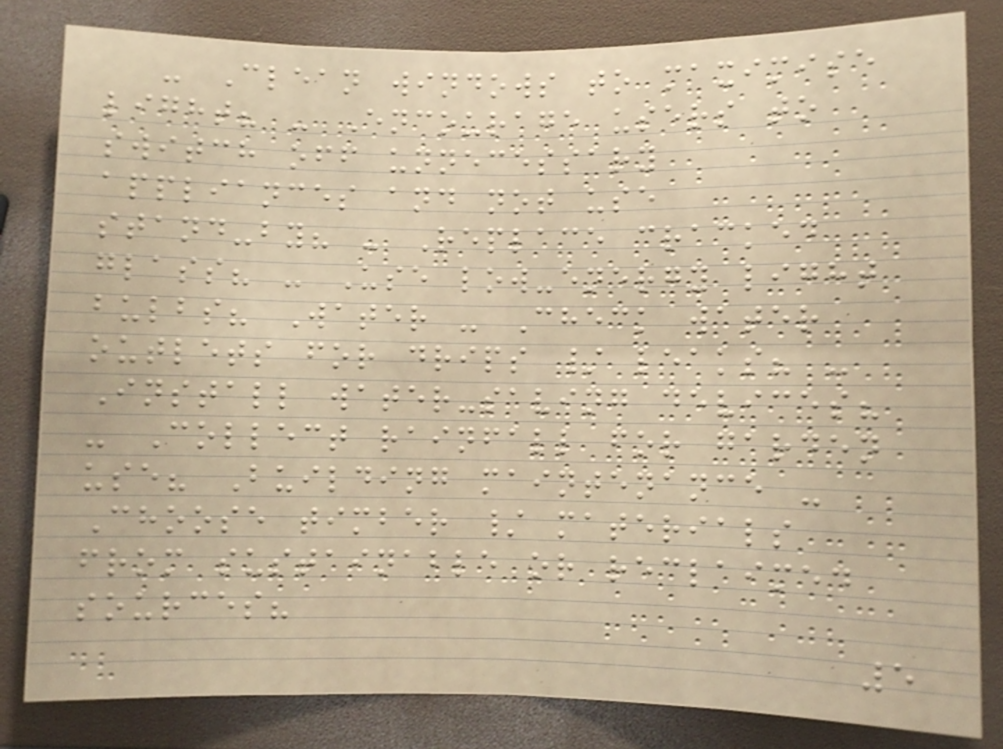- Clean windows to maximise
light? - Encourage users to
switch off unnecessary
appliances and not use
stand-by? - Replace cracked
glass? - Use low-energy light
bulbs? Water - Check water
outlets for drips / leaks? -
Install water-saving devices?
- Collect rainfall for garden
use? Building maintenance -
Choose timber / materials
from sustainable or reclaimed
sources?
5
